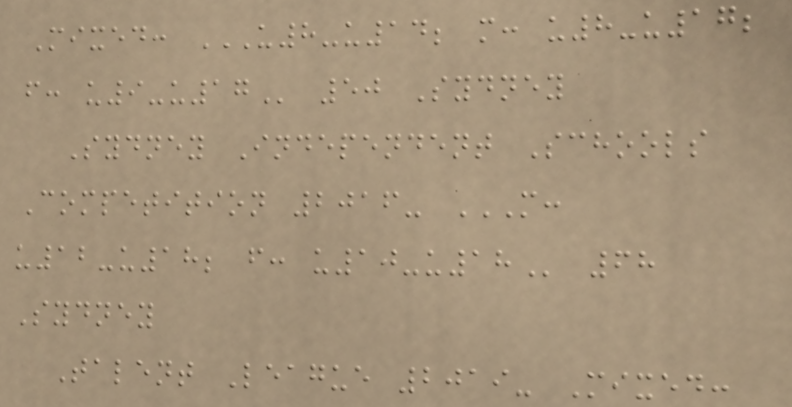Mixed: U8-U14; M: U8-U17;
F: U9-U17 50 Sydney
Sydney Independent Schools
Competition 2016- M:
U12-U18; F: U10-U18 68
Sydney
Talent League 2019- Mixed:
